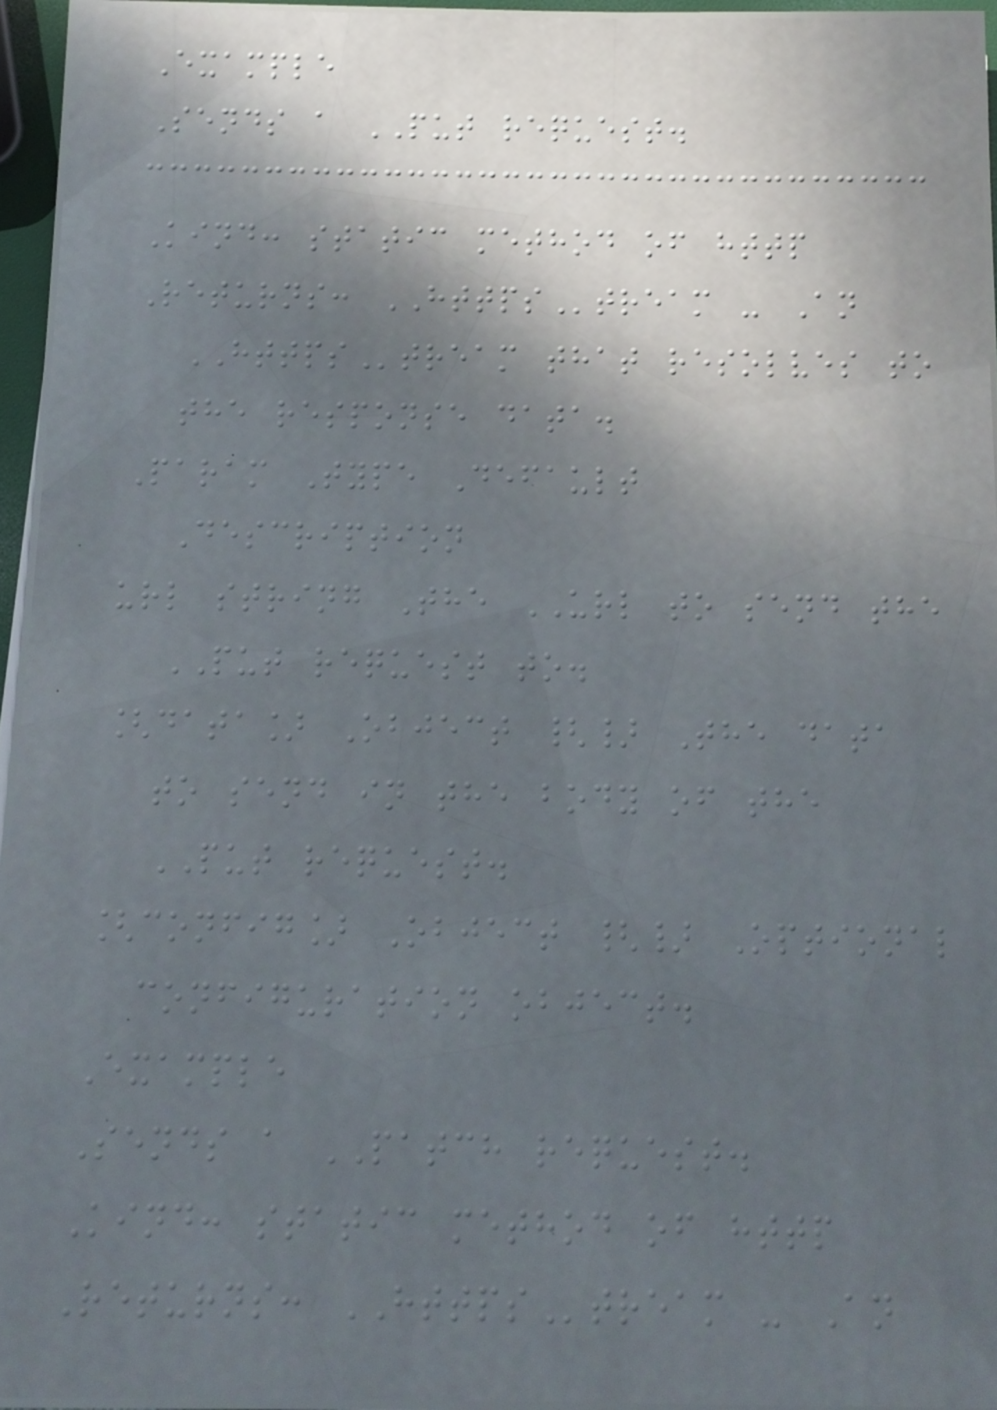Example
Sends a PUT request.
Kind: static method of http
Returns: HTTPStream - An
HTTPStream that resolves to
the response data.
Param Type Default
Description
url string The URL to send the
PUT request to.
[data] Object {} The data
to send in the body of the
PUT request.
[config] Object {} Optional
configuration object.
Example
Sends a PATCH request.
Kind: static method of http
Returns: HTTPStream - An
